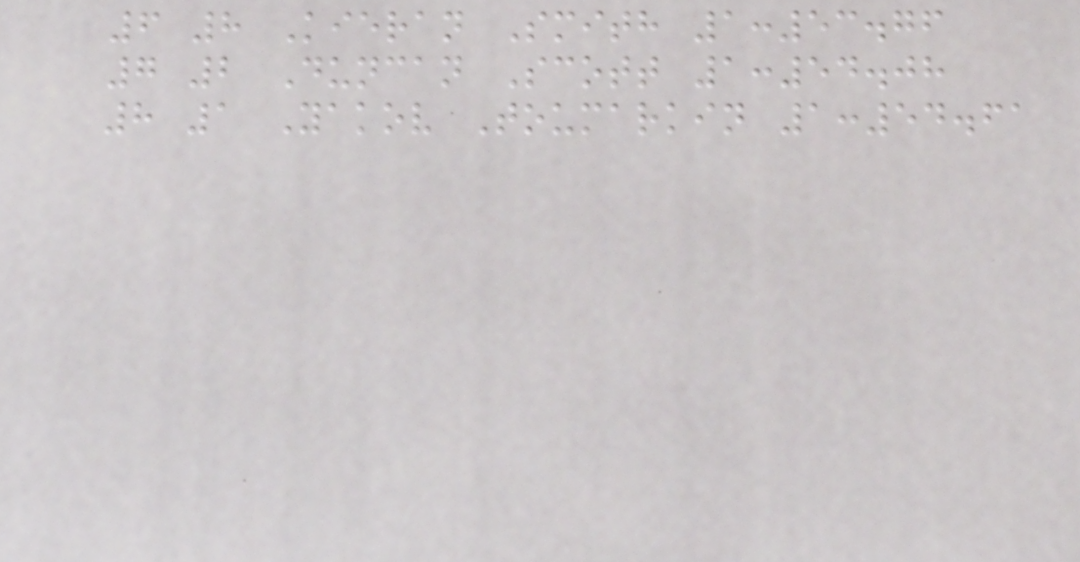6 8 Kieran Smith 1:53.76
7 2 Duncan Scott 1:54.08
8 1 Yakov Toumarkin 1:54.61
